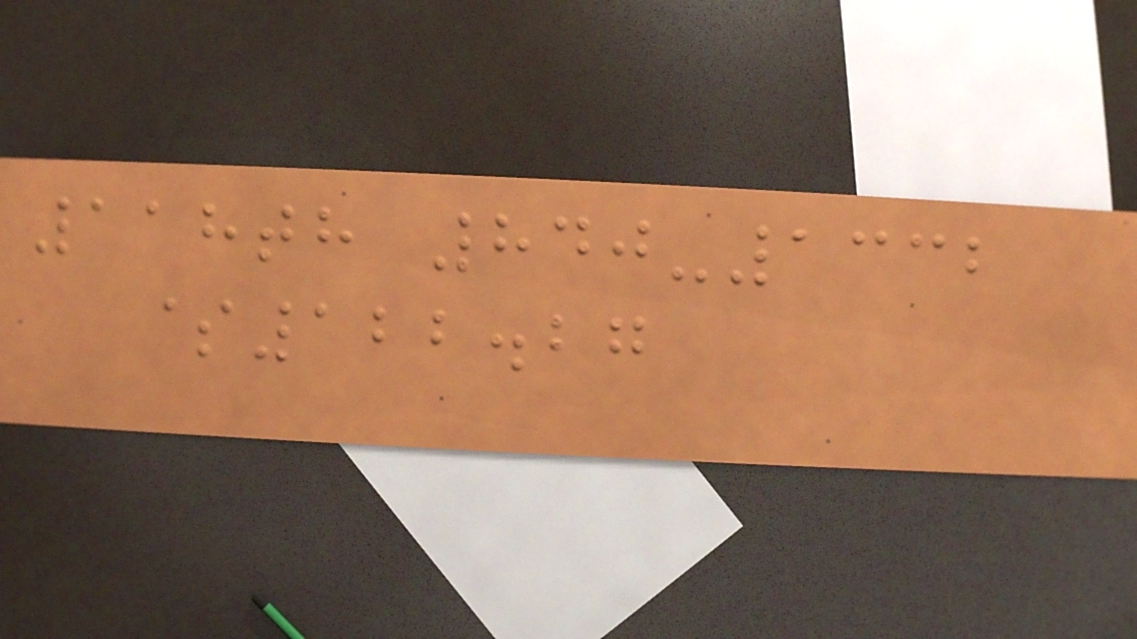118th 840-1332
$122.27
